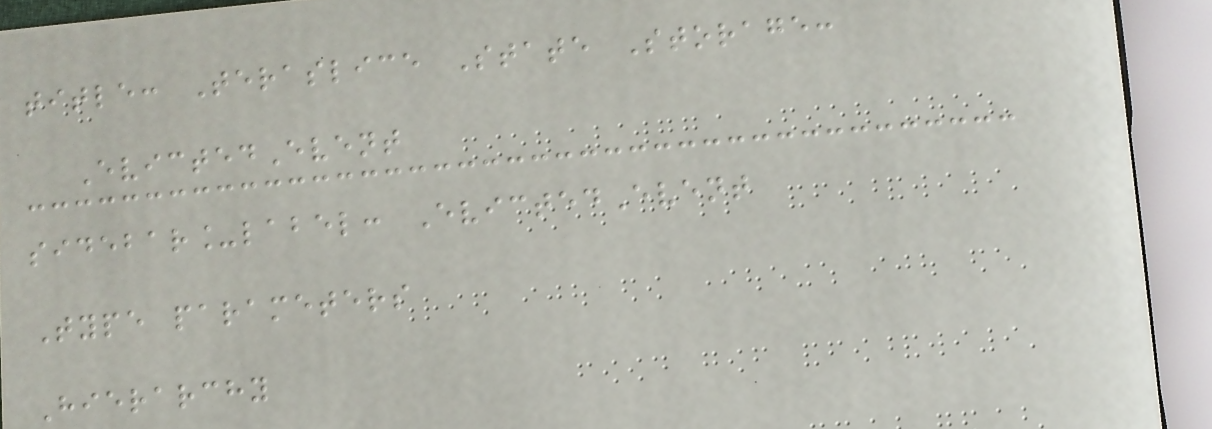title: Teraslice State Storage:
EvictedEvent
sidebar_label: EvictedEvent
Type parameters
Hierarchy
